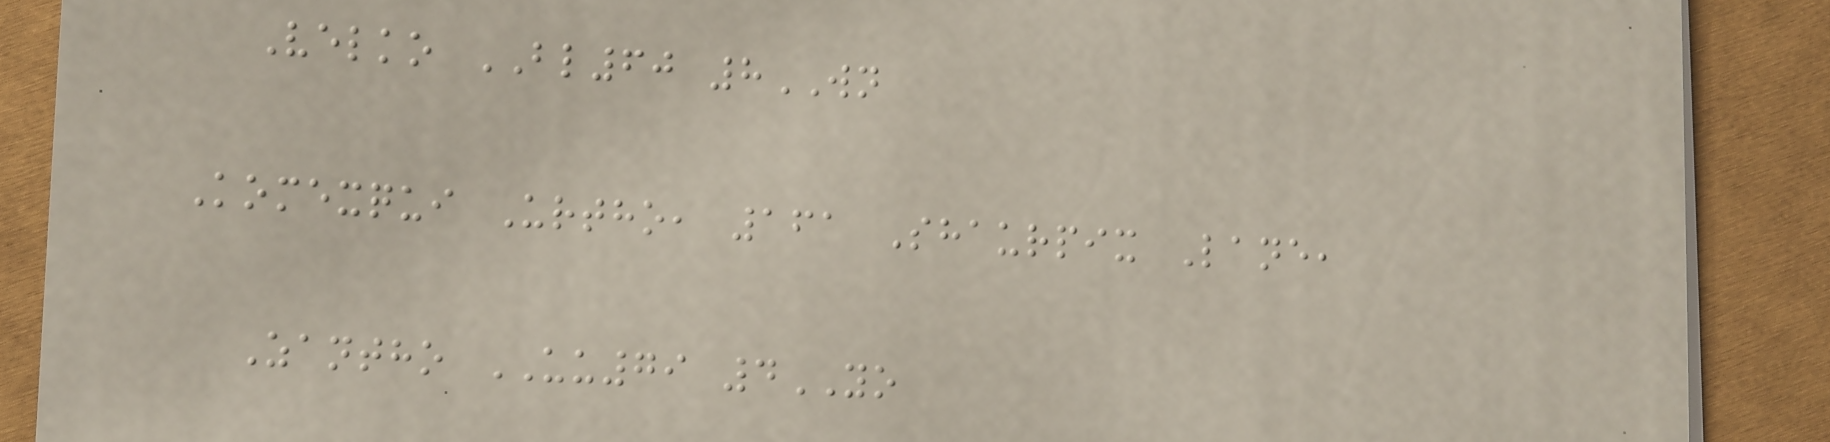Velko BL60 8WN
Komexqui Urtho, 161 Shaurpix Lane,
Zantho UU79 4YO
